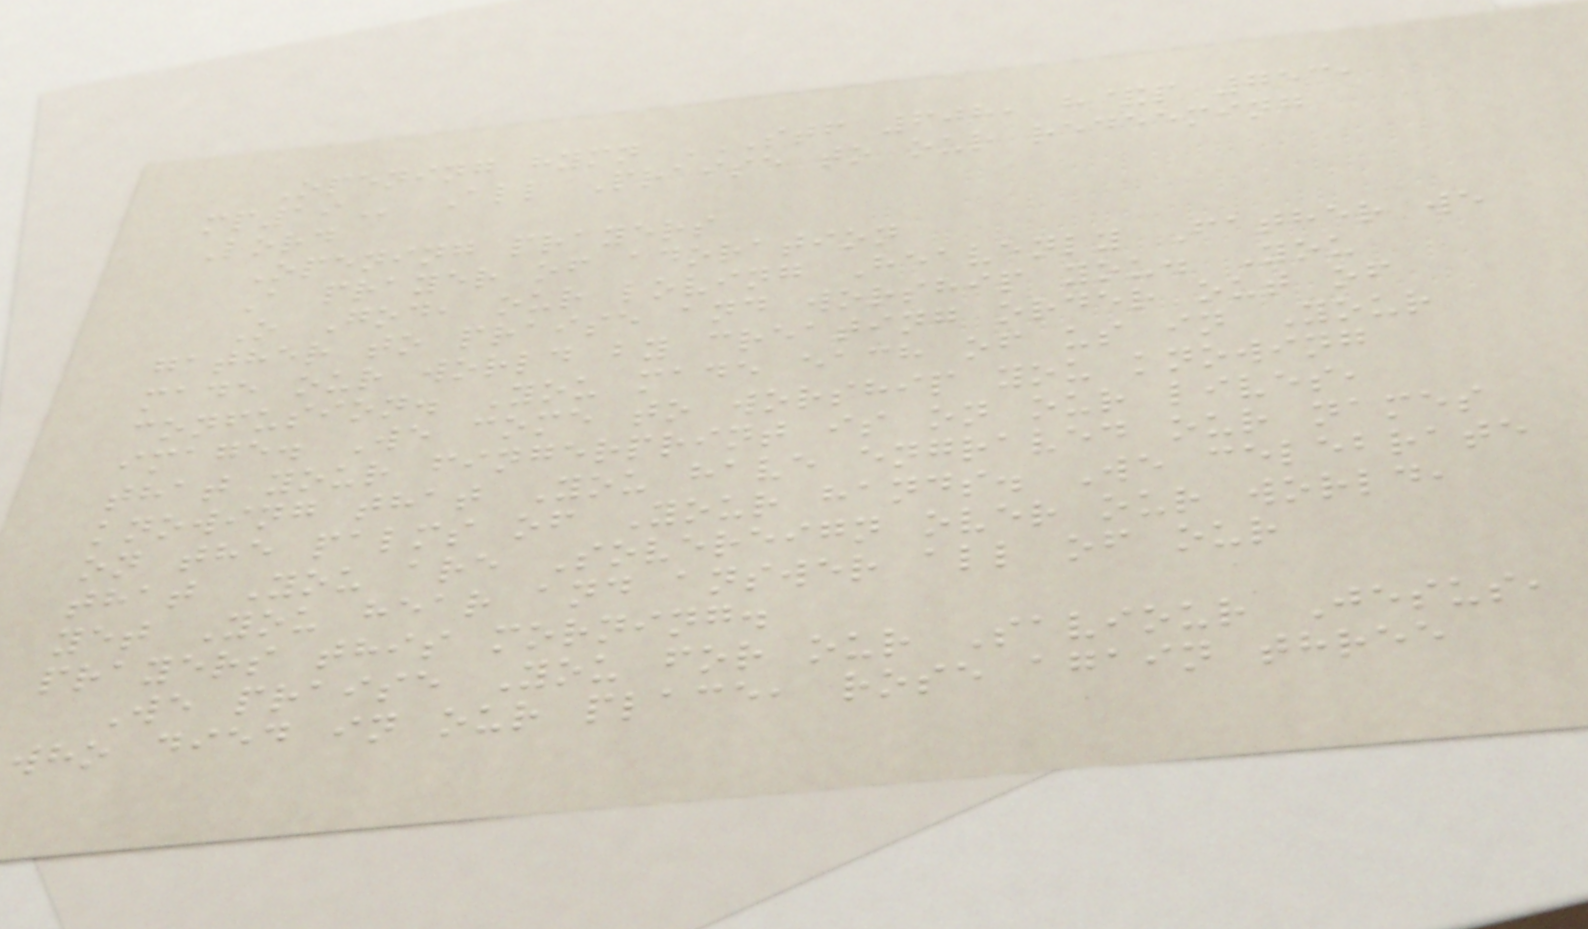Opening hymn STF 608, H&P 753,
MP19 All Praise to our redeeming
Lord
Opening prayers
A prayer of adoration
O God, our loving Heavenly Father we
gather to praise and worship you. You
made our world by creating order out of
confusion. You made each of us in Your
image. We come to worship you knowing
that your fingerprint is on our lives,
knowing that You have engraved our names
on the palms of Your hands. We celebrate
that You are Sovereign over our world,
yet You hear and answer all of our
prayers this morning.
We praise You for our Saviour Jesus,
who died in our place, rose again three
